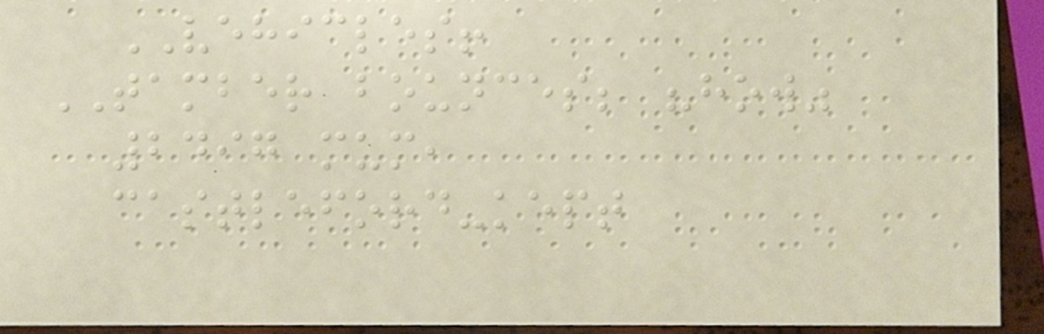VEHICLES!
TAMBER bounces; "how"
2497 mum,
castleford-kept
